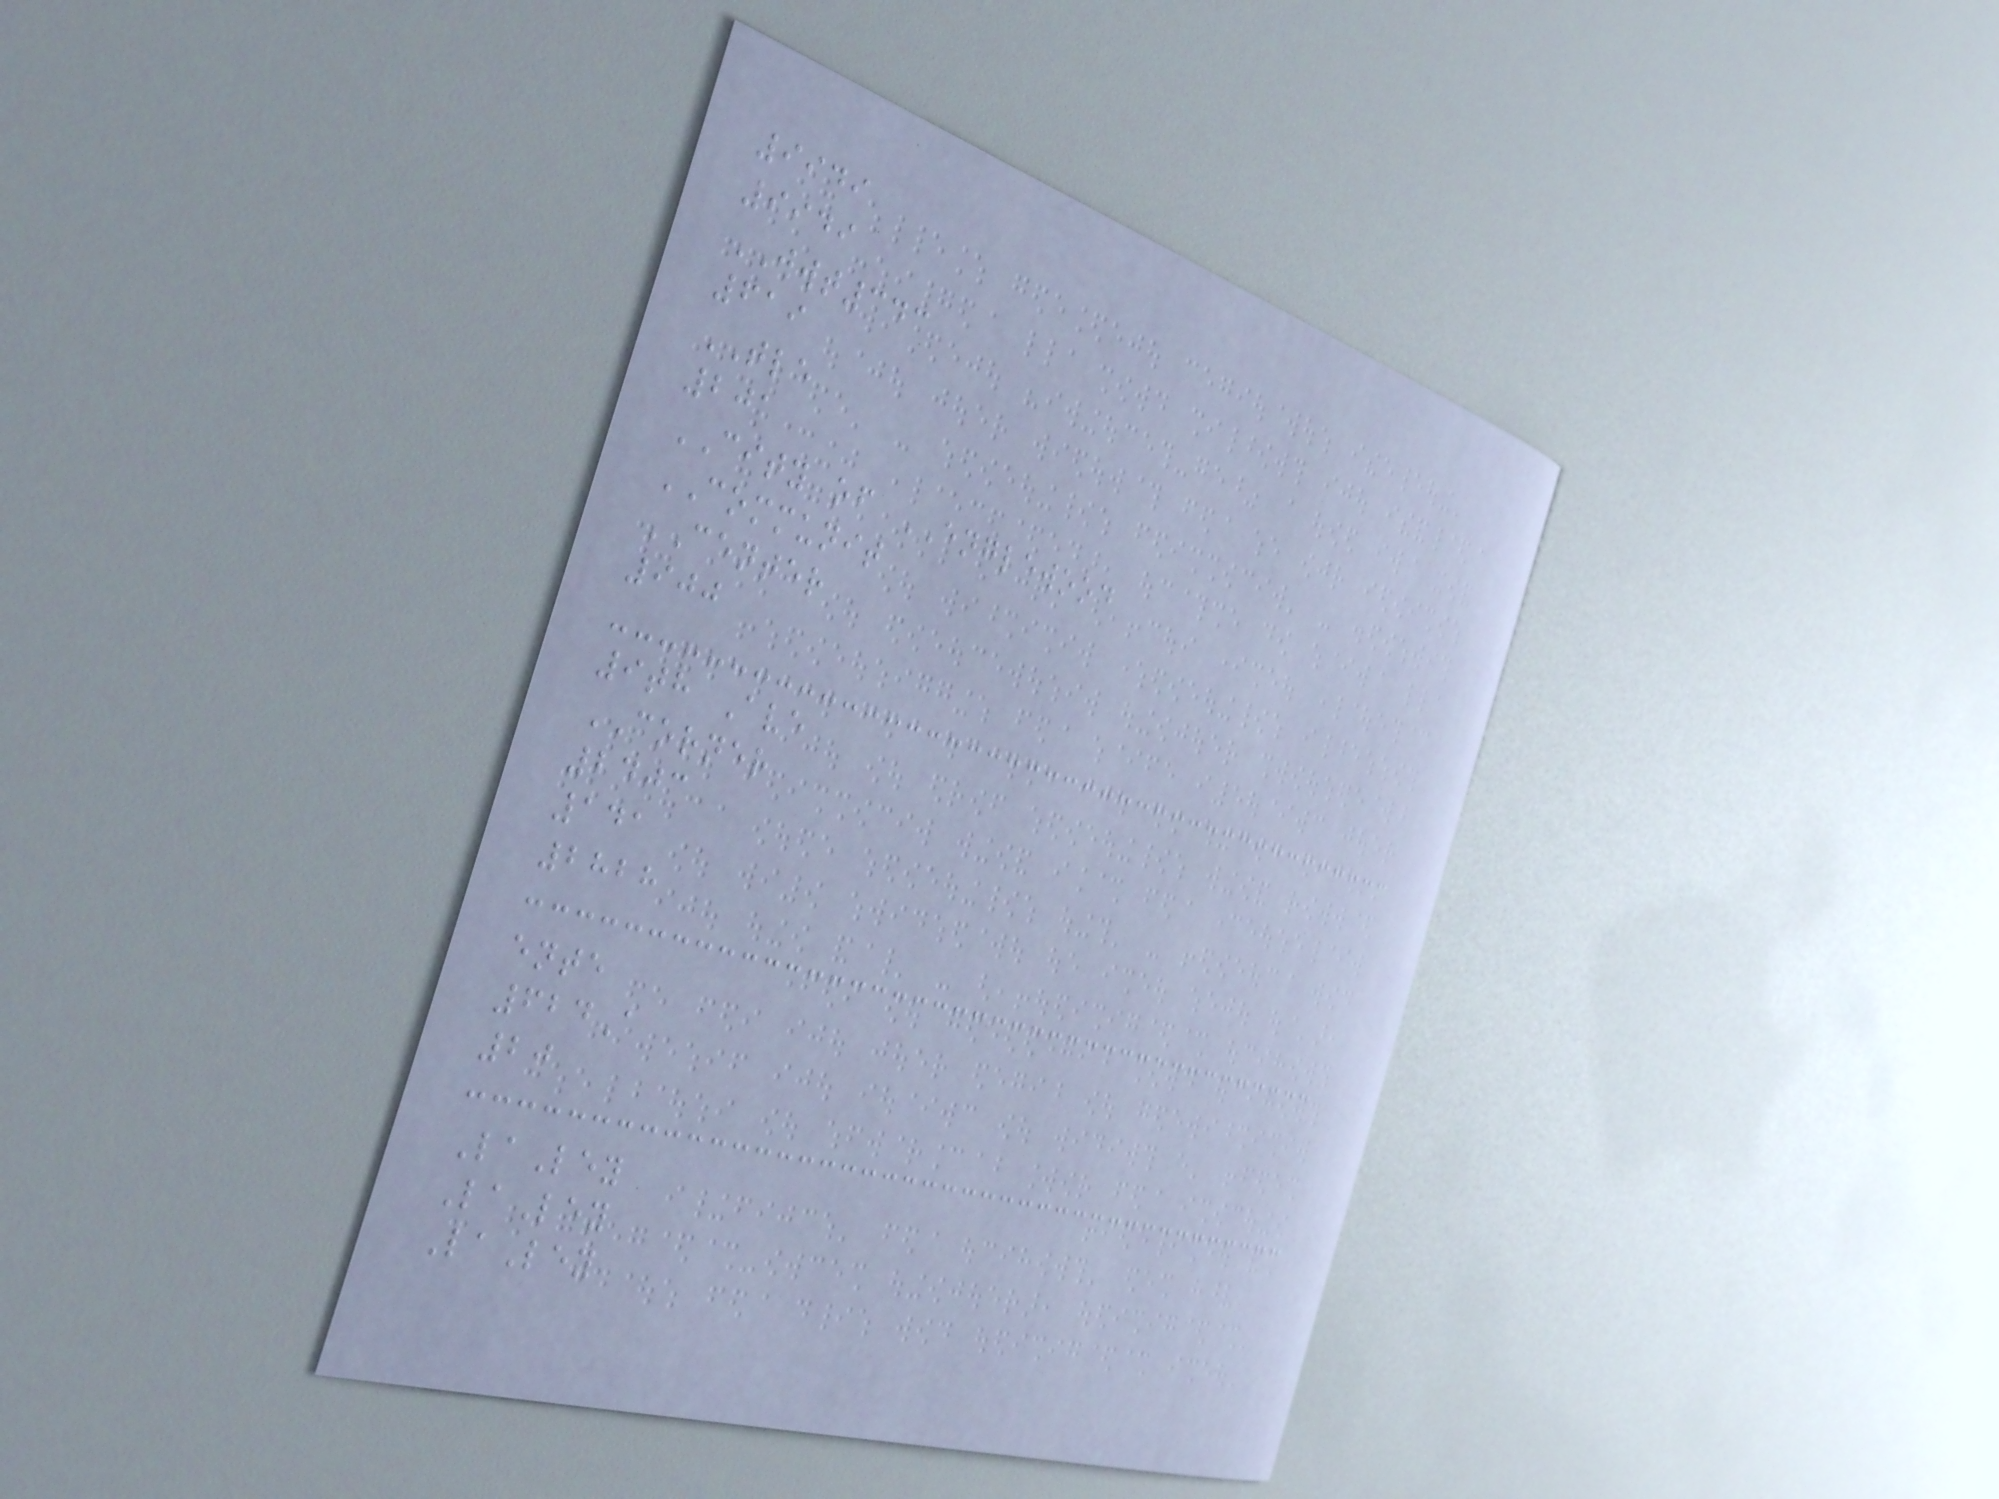9949
9949
WWT343
619
TLE
201
CITY of ENGLEWOOD
COMMUNIT
CENTER
900
9th Ave
CORNER
2403
141
2828
ente
624A
20
LaLey
LaLey
LaLey
